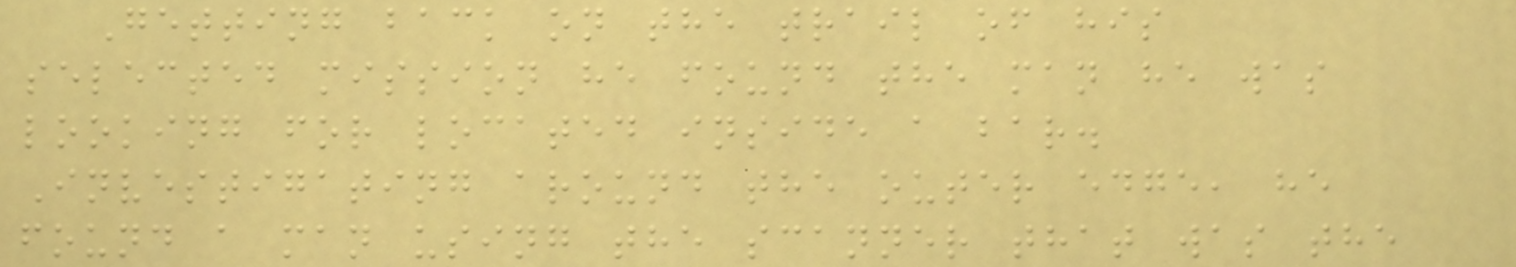Getting back on the trail of his
selected mission he found the man he was
looking for located inside a bar.
Investigating around the outer edge, he
found a man using the scanner that was the
